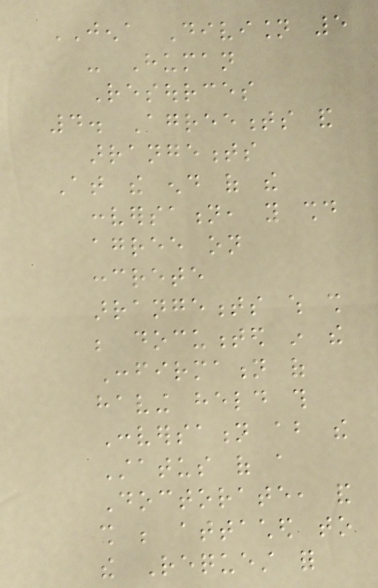JENA Division 5
- Human
Resources
4. Agreements and
arrangements
At the end of the
conversation, you should
agree on
concrete
arrangements which shall
be documented in the
Confirmation of
having held this
Conversation about the
Status of a
Doctorate, and
shall be attached to
the Request for
